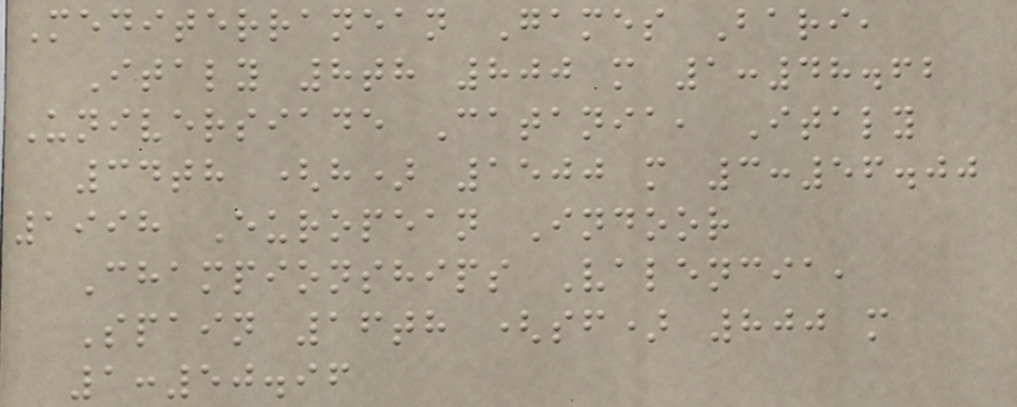Mediterranean Games Bari,
Italy 8th 800 m 1:48.62
Universiade Catania, Italy
34th (h) 1500 m 3:56.00
1998 European Indoor
Championships Valencia,
Spain 16th (sf) 800 m
1:50.96
